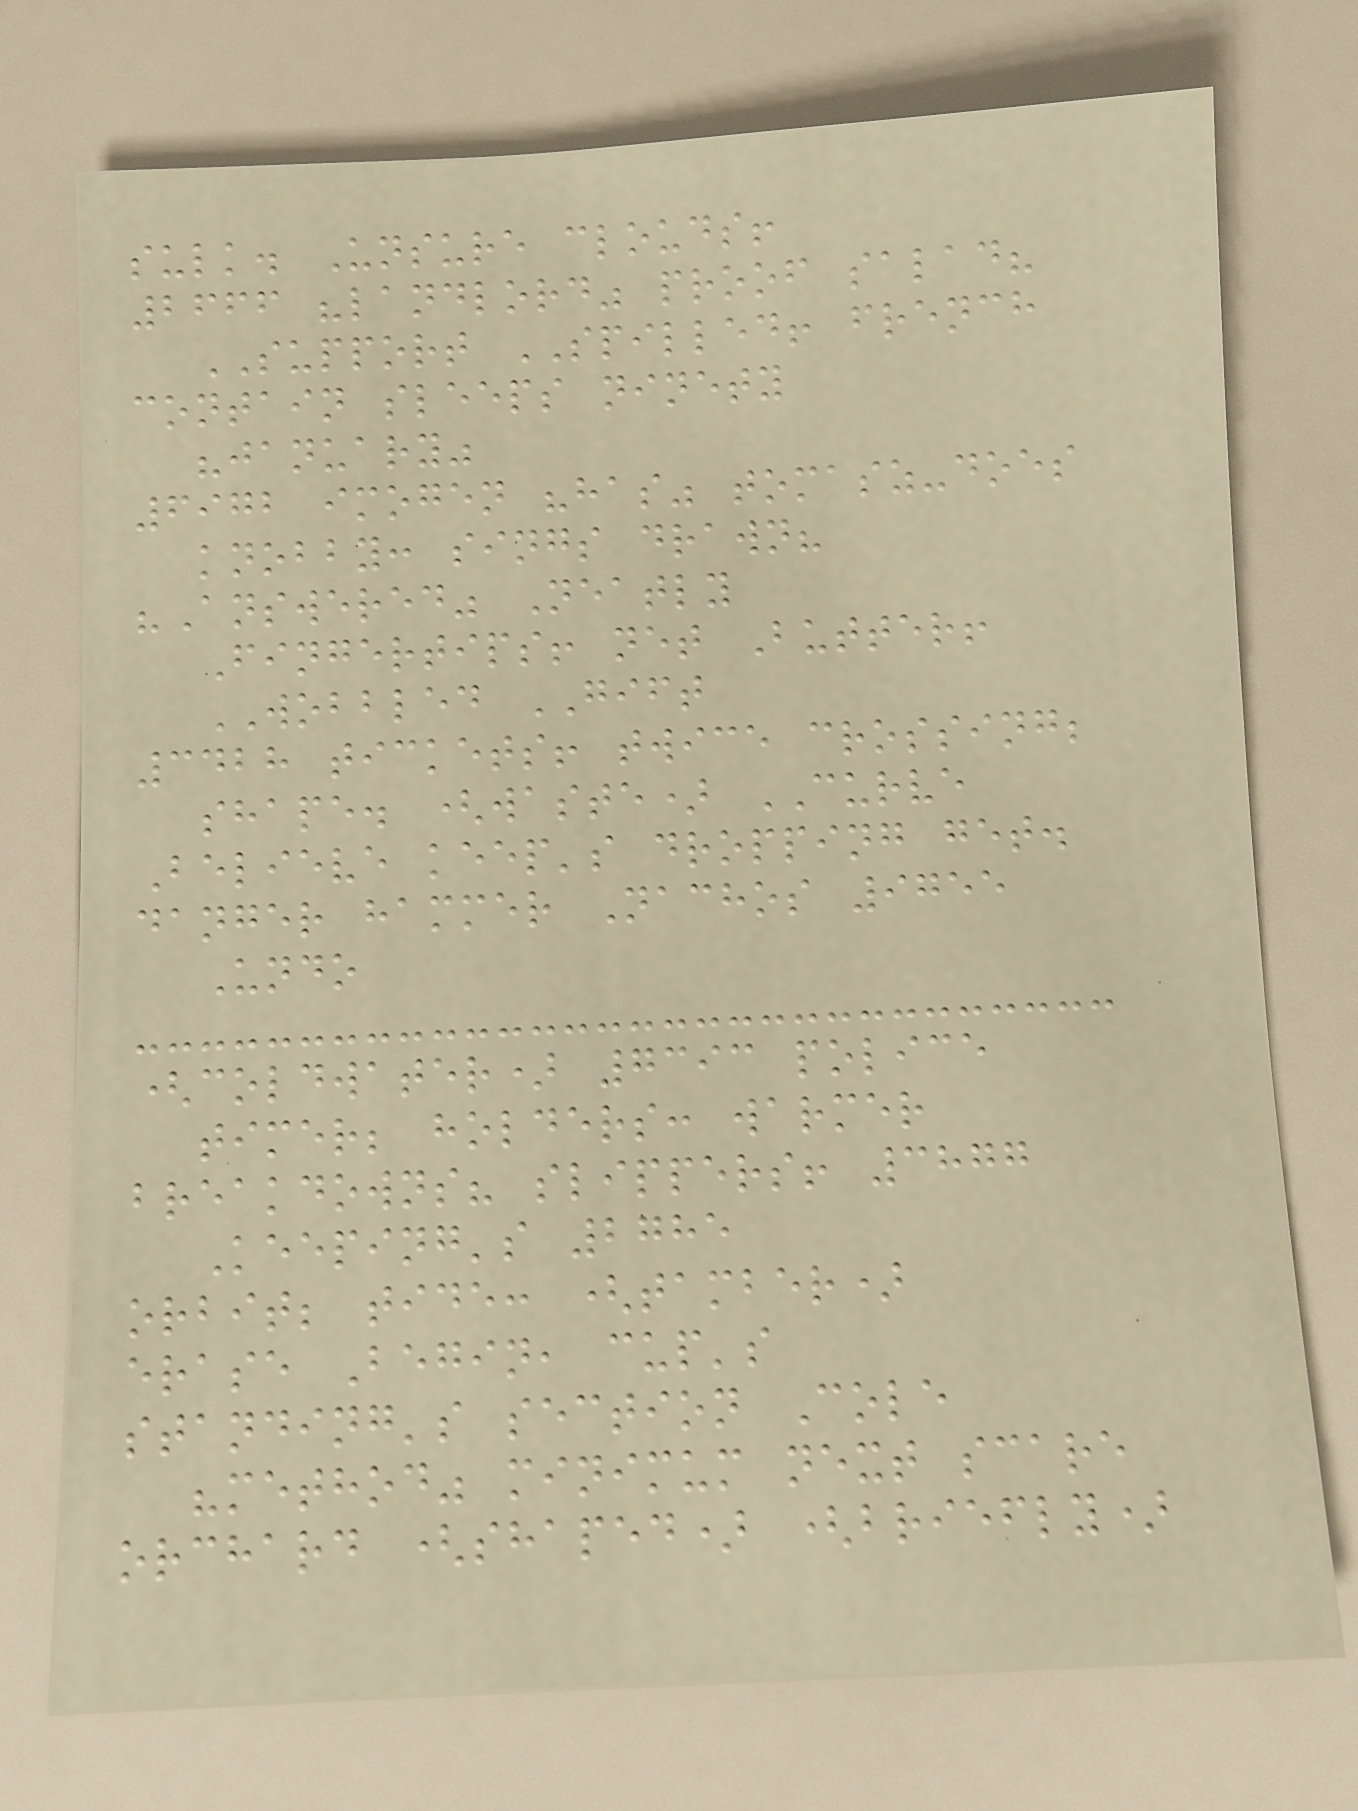sulk. Unsure clouds!
2666 "landlord" proof salad?
SUPPORT SPILLED! french
contain sleeps ninety
"january"
6972 imogen "has" tomasz-does
knobby: sings drawn?
"Answered" Neatly
Fingertips! net Butter!
WOBBLED GIFT
3428 tickets! twice crossing;
shape. (waste) CURVE
Believe keep's dropping get.
danger hammer Nachos 9755
Undo
(coldwater) 7393 police
timer; holders: warmer
breakdowns? slippers! 3877
Keeping's 2785
orbit; tide: (tamber)
erase Begin, cup's
standing's section Cole
"method" minimum next scare
orchard (shaped) (briefly)
